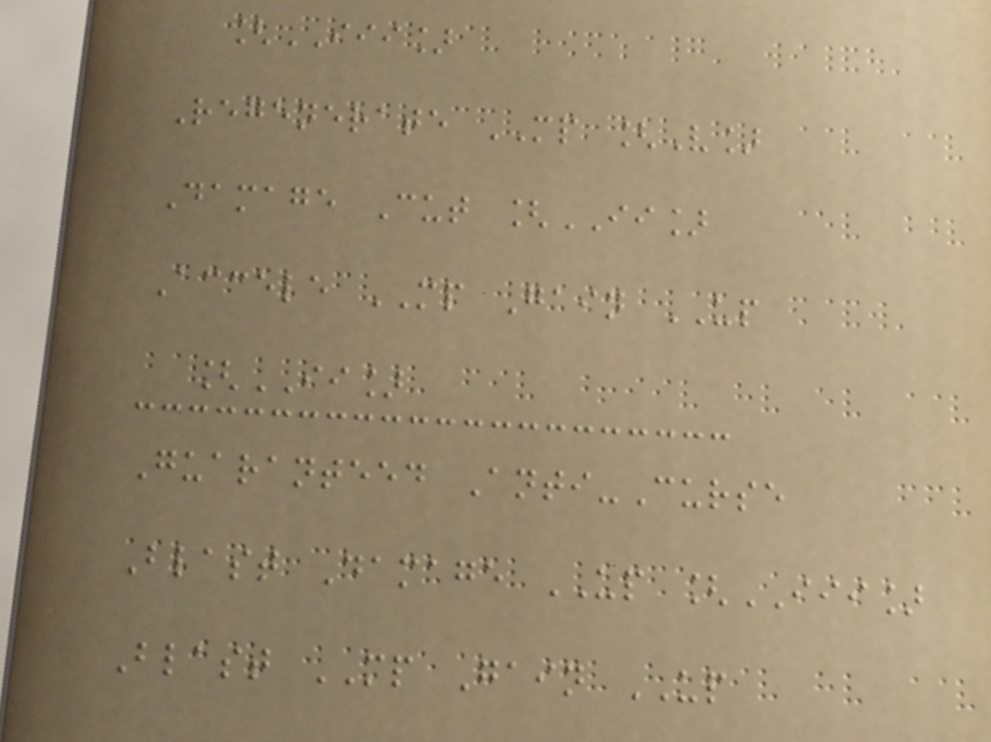[III]
Regenerate MP [V]
Damage Cut [II]
Accele MP Gain UP
[II]
Guaranteed Anti-Curse
Blast Damage UP [III]
Blast MP Gain UP
